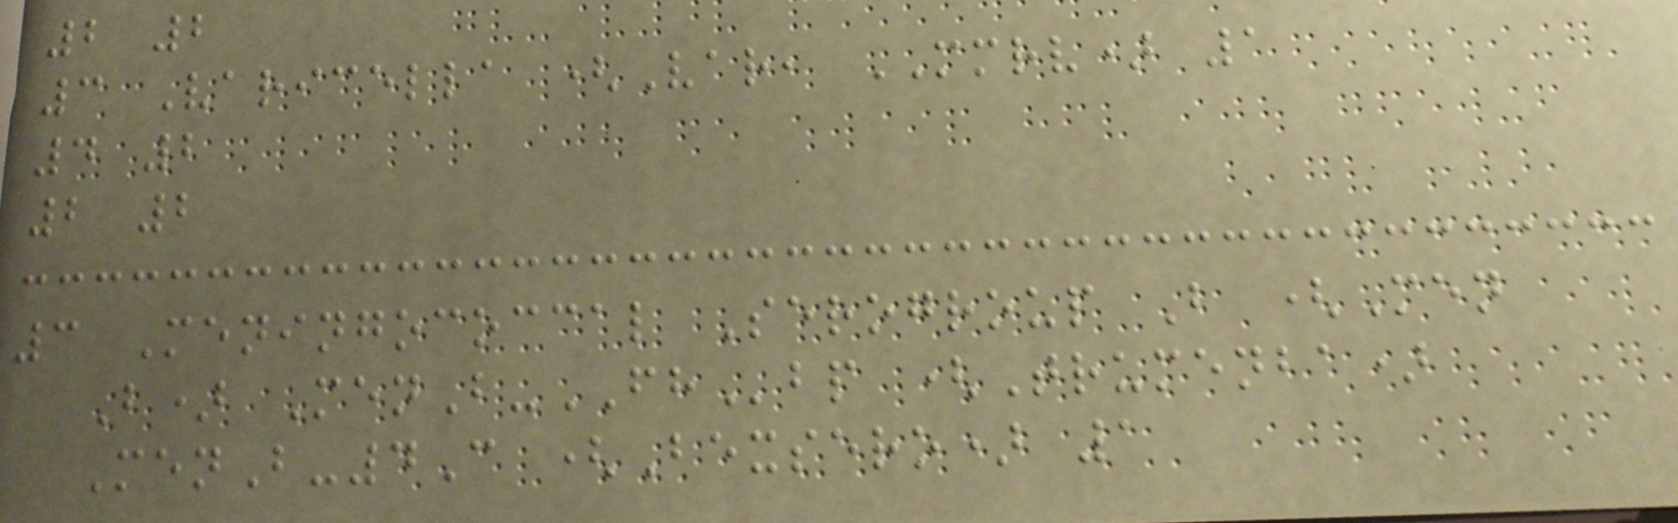2 2
3 Varicella (Var, MMRV) 1
4 2
2 2
3 Meningococcal Serogroup B (Men
B) MenB-FHbp (Trumenba)
MenB-4C (Bexsero) 1
